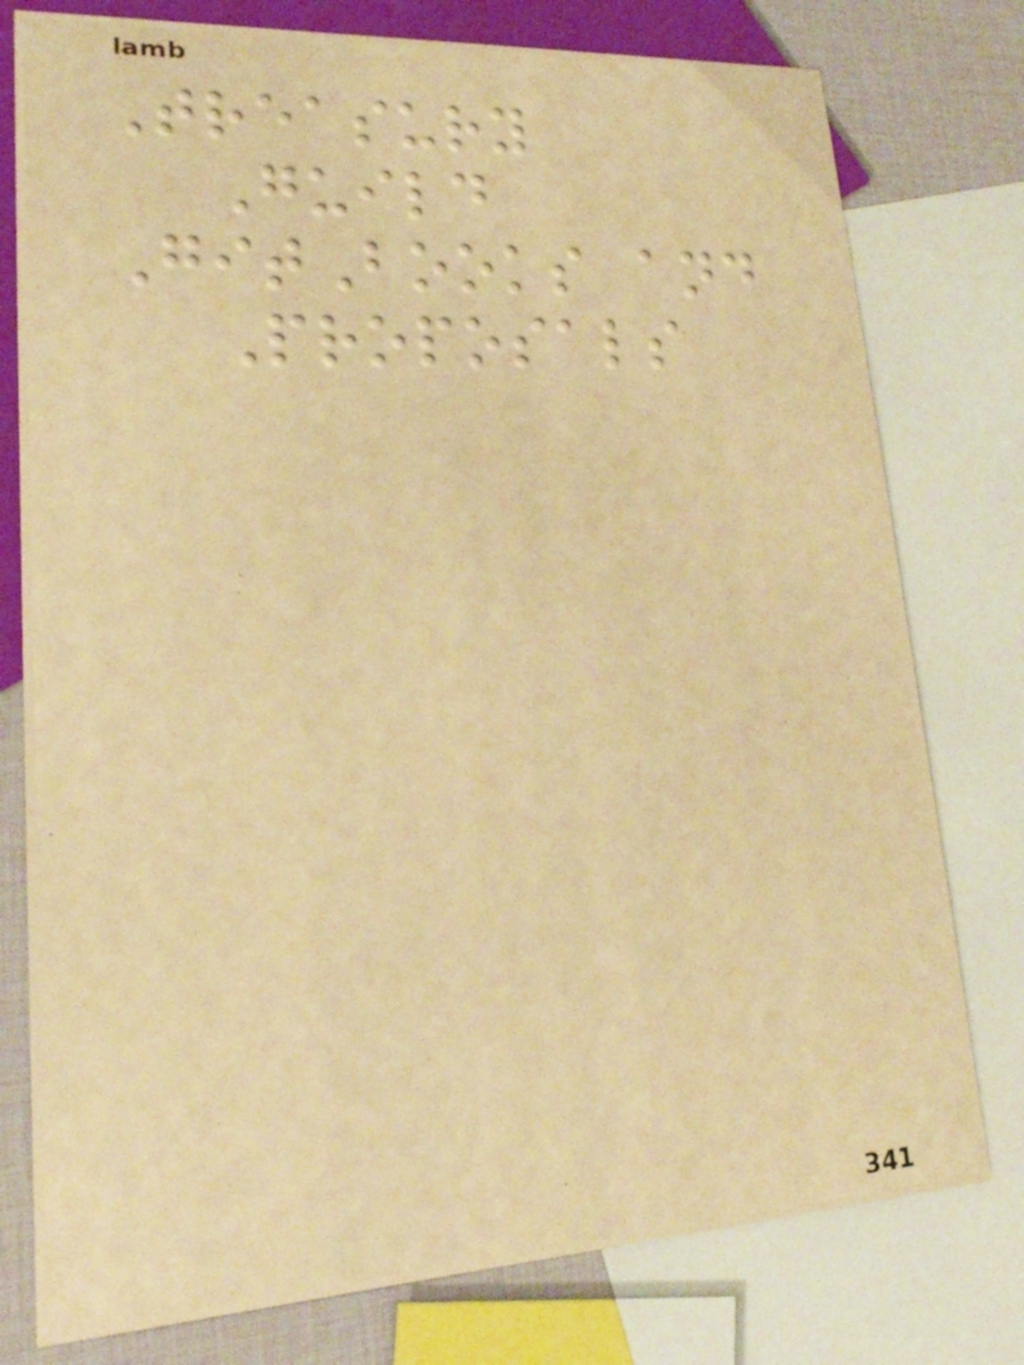Treasury
Guild
GitBooks and
Proposals
